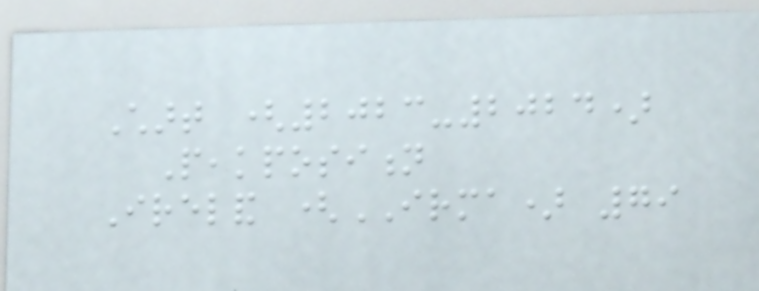Chart (2023-2024)
Peakposition
Ireland (IRMA) 79
